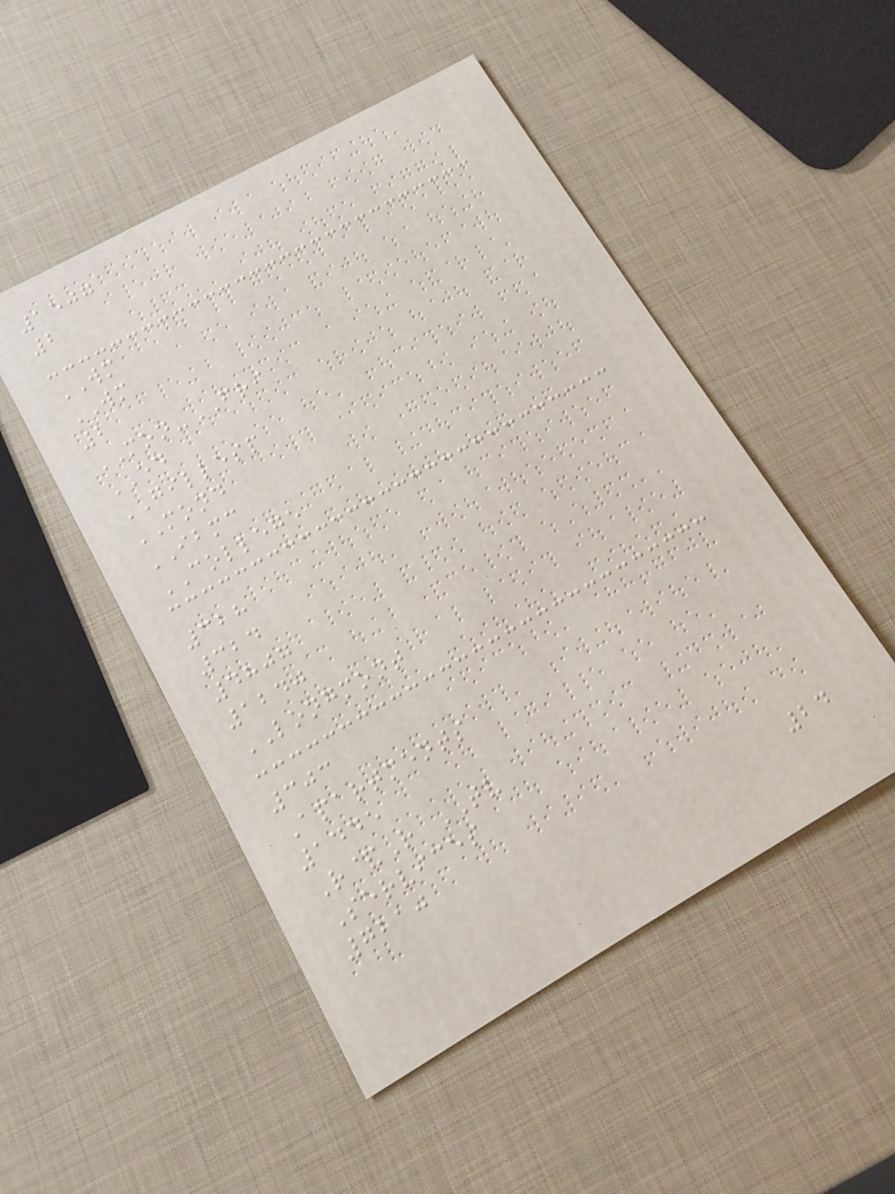1507
2
WM
WM
2
MON-FRI
ED
GILLESP
MOND
IBMC
COLLEGE
328
324
4807
1240
LONGMONT
303
Apartments
1445
R&R TV
Services
7210
24
